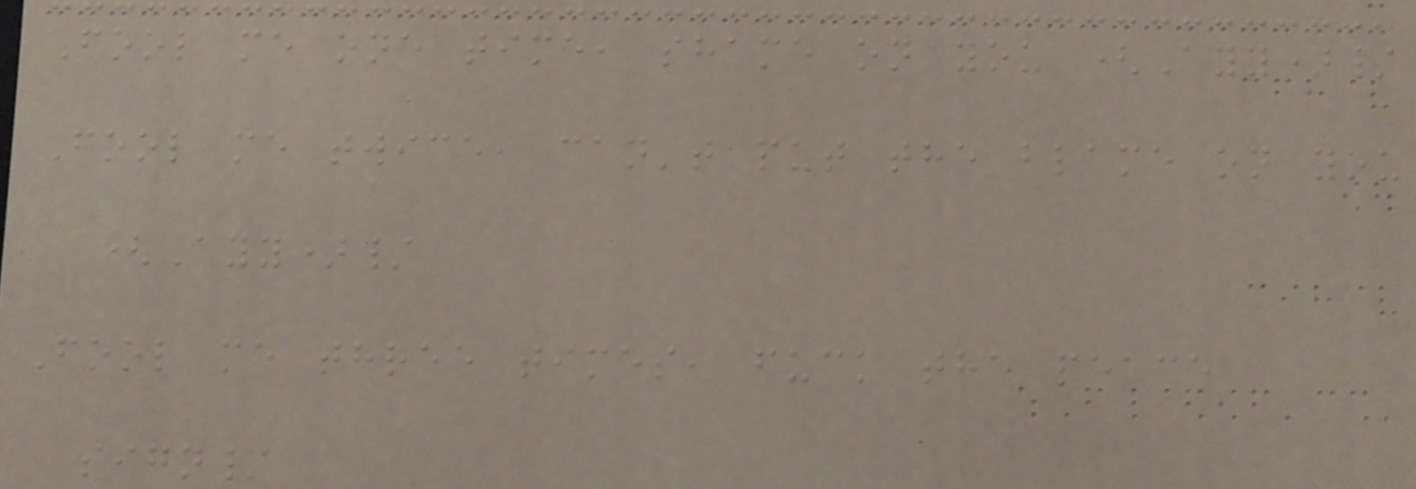Fool me one time, shame on you (Ayy)/
Fool me twice, can't put the blame on you
(Ayy)/
Fool me three times, fuck the peace
sign/
